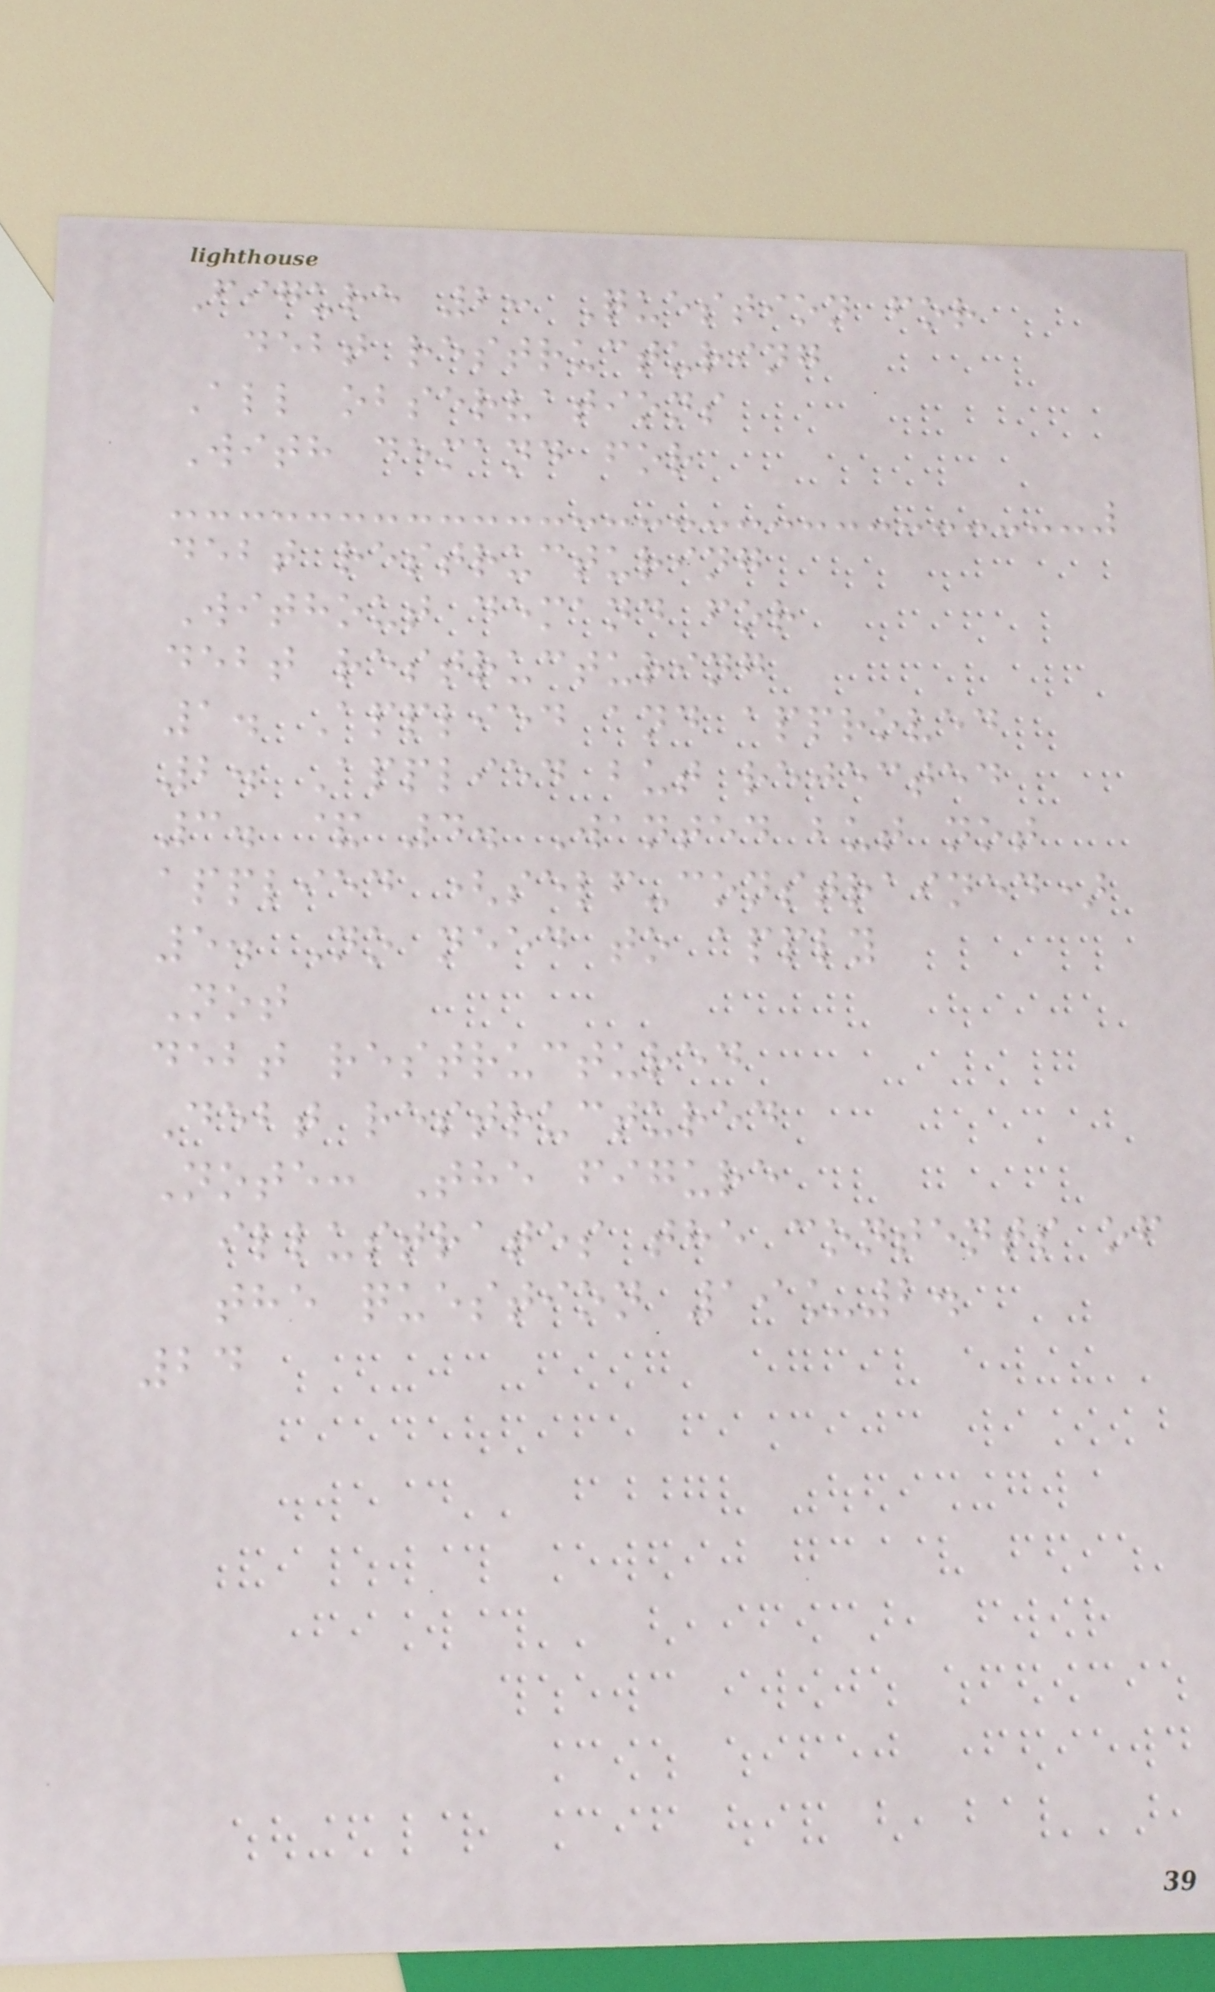Figure 2: Question for
debt restructuring
All observations
With demand for
debt restructuring
Without demand for
debt restructuring
1. Applied and approved
2. Applied but rejected
3. & 4. Wanted but not
applied (self-constrained)
5. No need to apply
Not
debt restructured
Debt restructured
Note: The figure
illustrates the contents of
the question 19_2.
24
